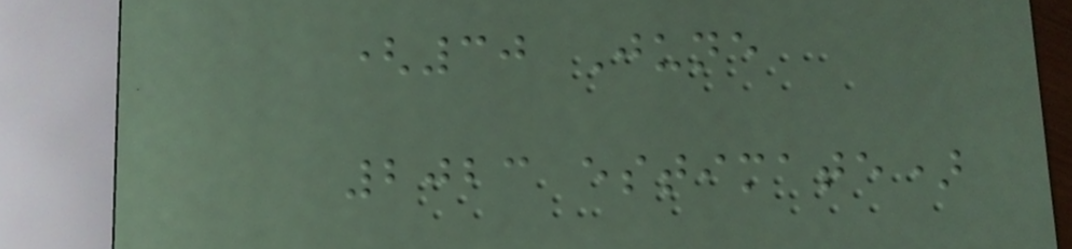(30 June
2023 estimate)
